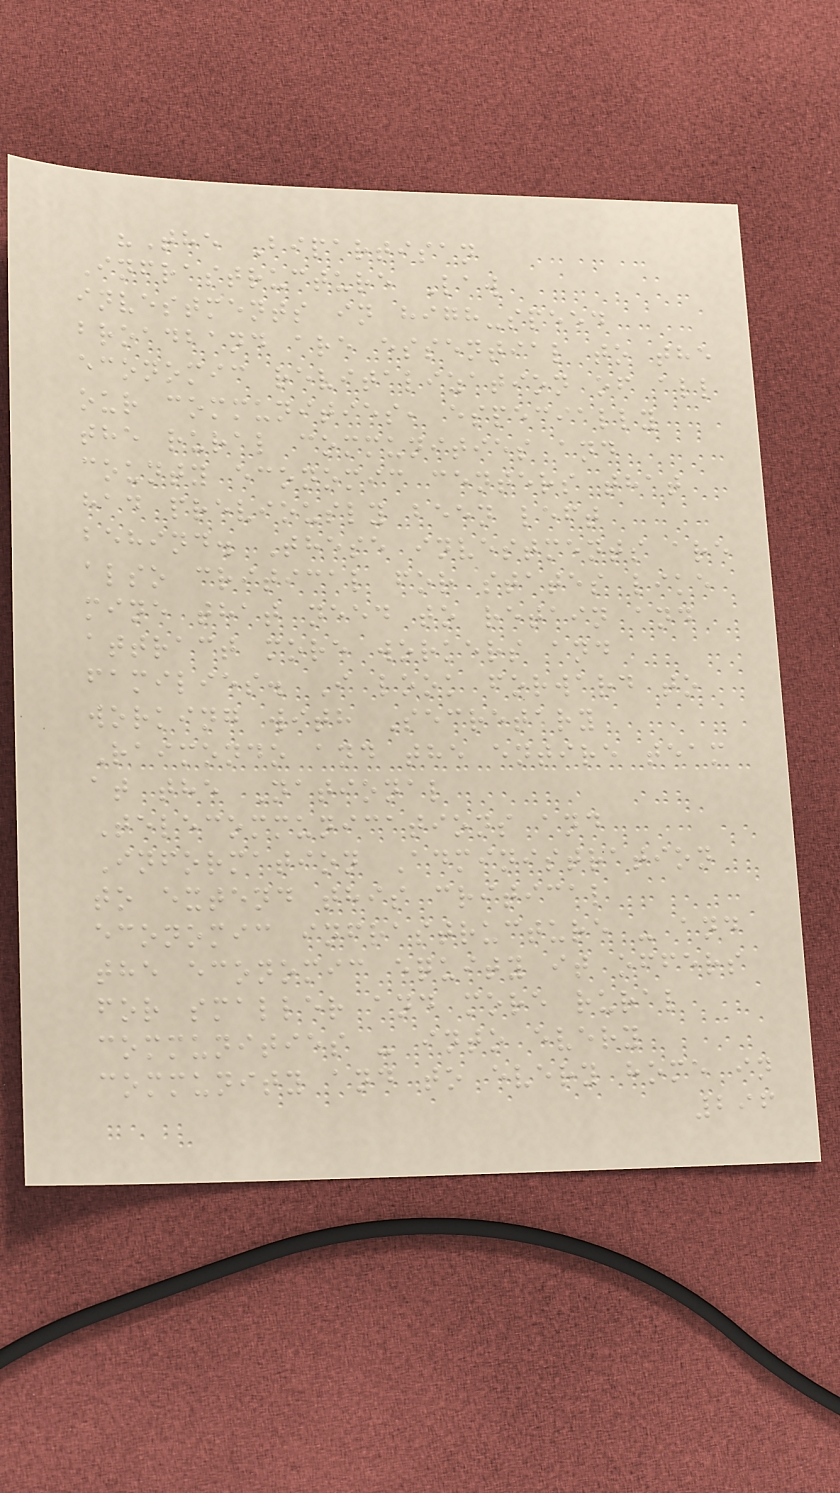"The Bipartisan
Infrastructure Law
investments in high-speed
broadband are essential to the
economic revitalization of all
our communities, especially
the rural communities and
county economic centers that
had previously been left
behind. These investments are
also critical for states like
mine that need to retain and
attract more workers and
families. I look forward to
working with Secretary
Raimondo and the entire team
at the National
Telecommunications and
Information Administration
to extend this critical
economic infrastructure - and
the economic equity it offers
for smaller and more rural
communities - into every
community and to every home in
296
